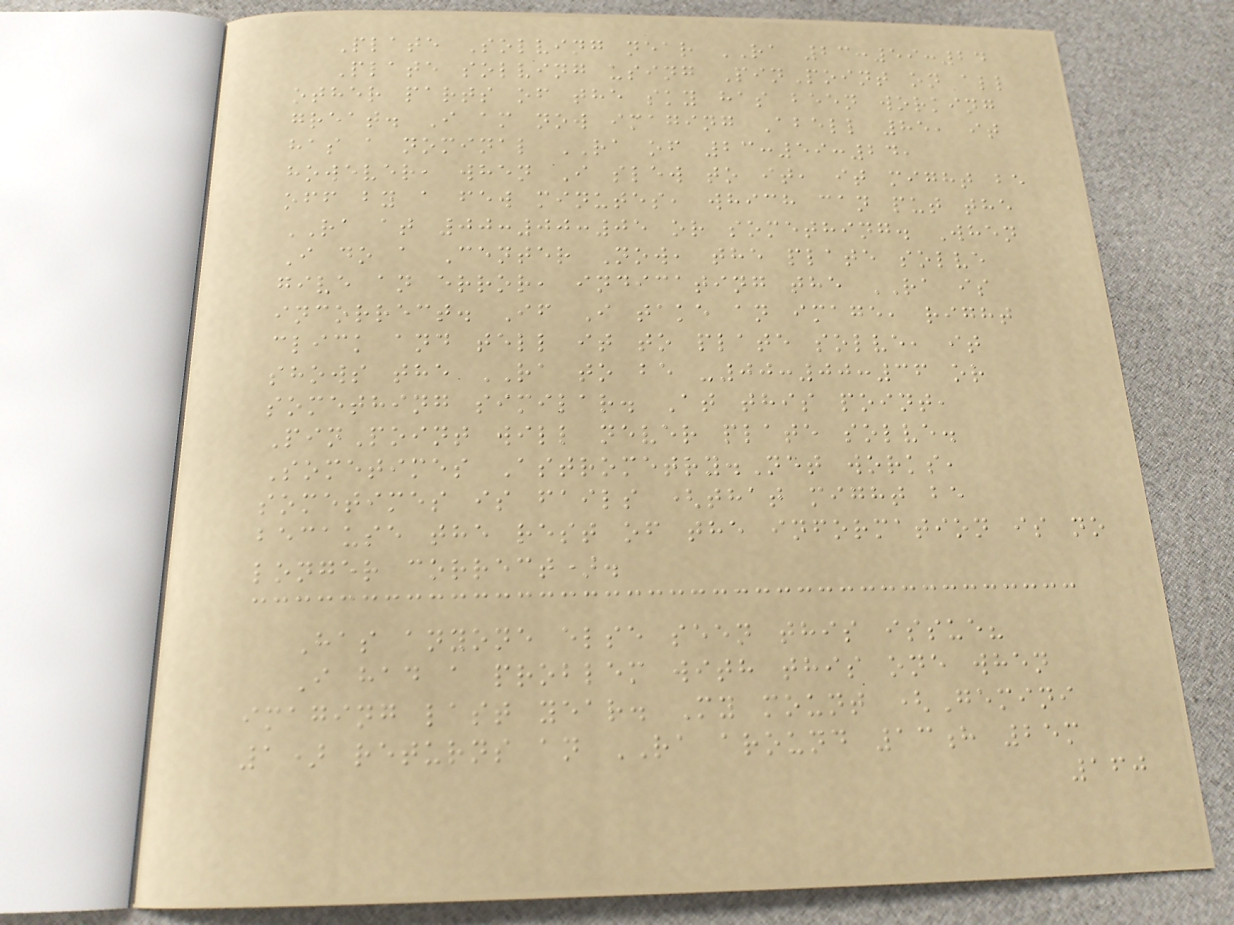Plate Solving near RA 23:59:24
Plate solving using PinPoint on all
other parts of the sky has been working
great. I am now imaging Abell 85, it
has a nominal RA of 23:59:24,
however, when I slew to it, it might be
off by a few minutes, which can put the
RA at 00:00:05 or something. When
I do a Center Now, the plate solve
give an error, indicating the RA is
incorrect. If I take an image, right
click and tell it to plate solve, it
shows the RA to be -00:00:36 or
something similar. At this point,
PinPoint will never plate solve.
Sometimes Astrometry.Net works,
sometimes is fails (that might be
because the rest of the information is no
longer correct).
Has anyone else seen this issue?
I had a problem with this one when
imaging last year. My mount (Gemini
1) returns an RA around 13h 25m
160
